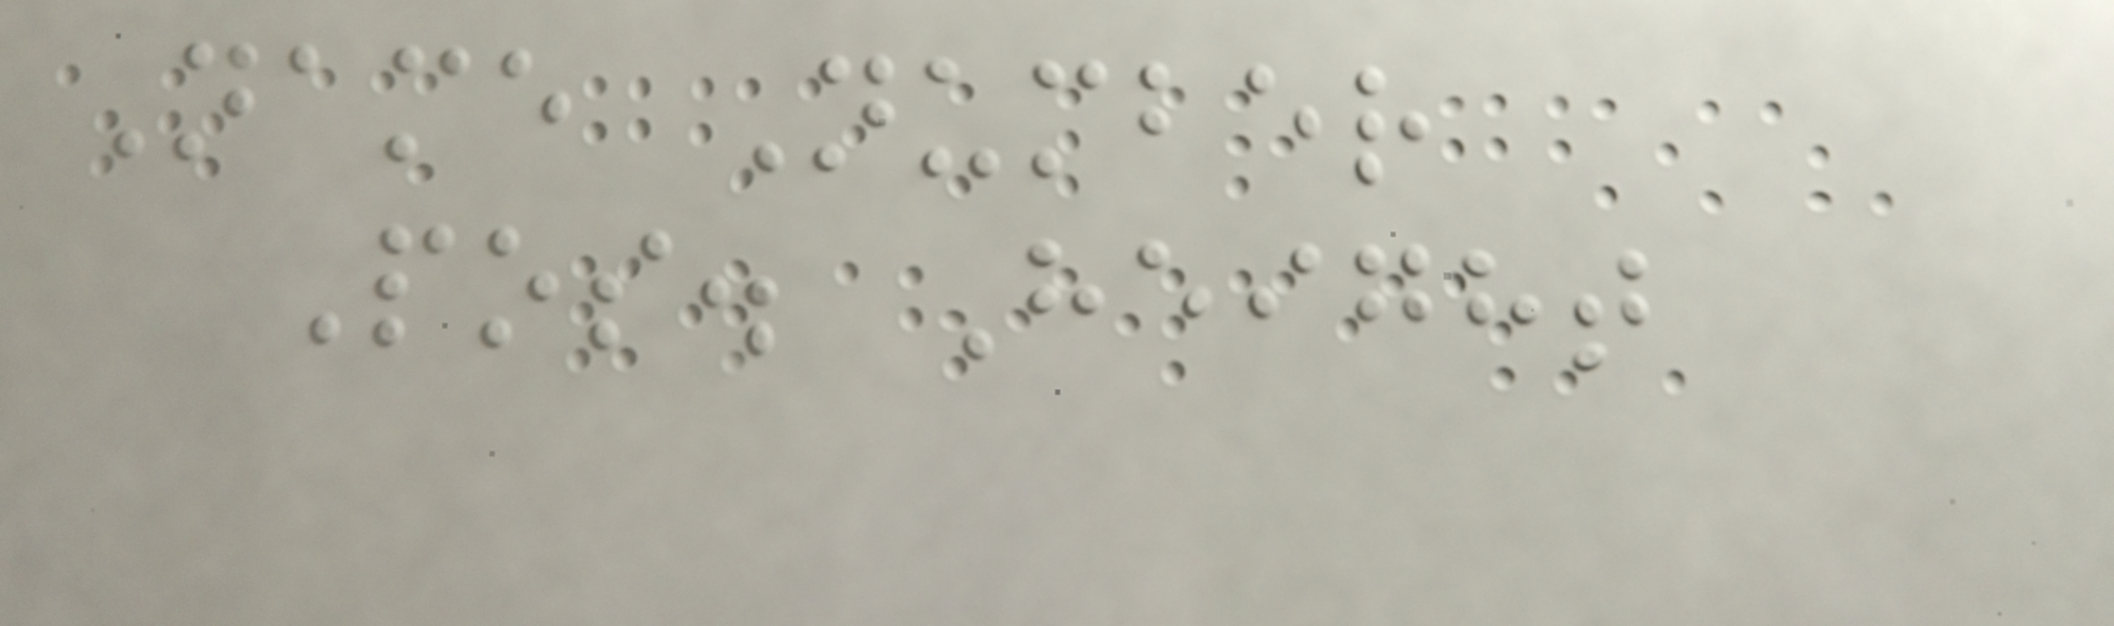Name Number
Pos. Height
